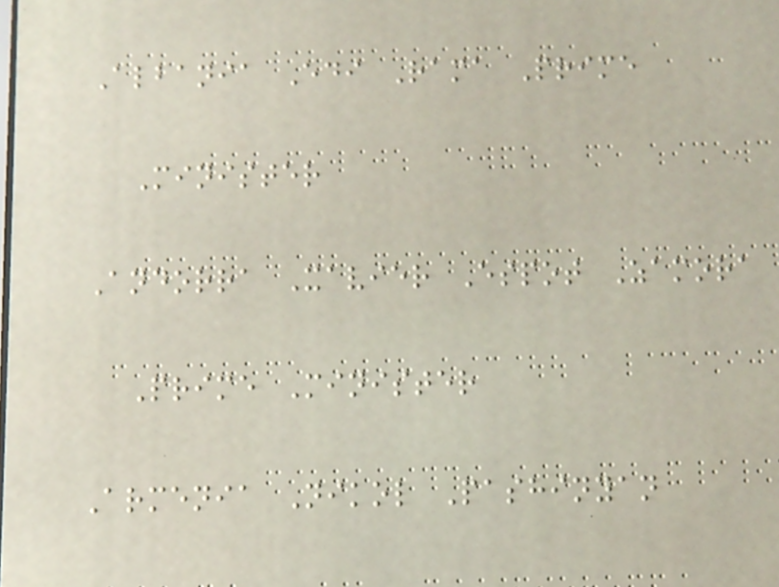Albania Edi Rama Prime
Minister
Andorra Xavier Espot Zamora
Prime Minister
Armenia Nikol Pashinyan
